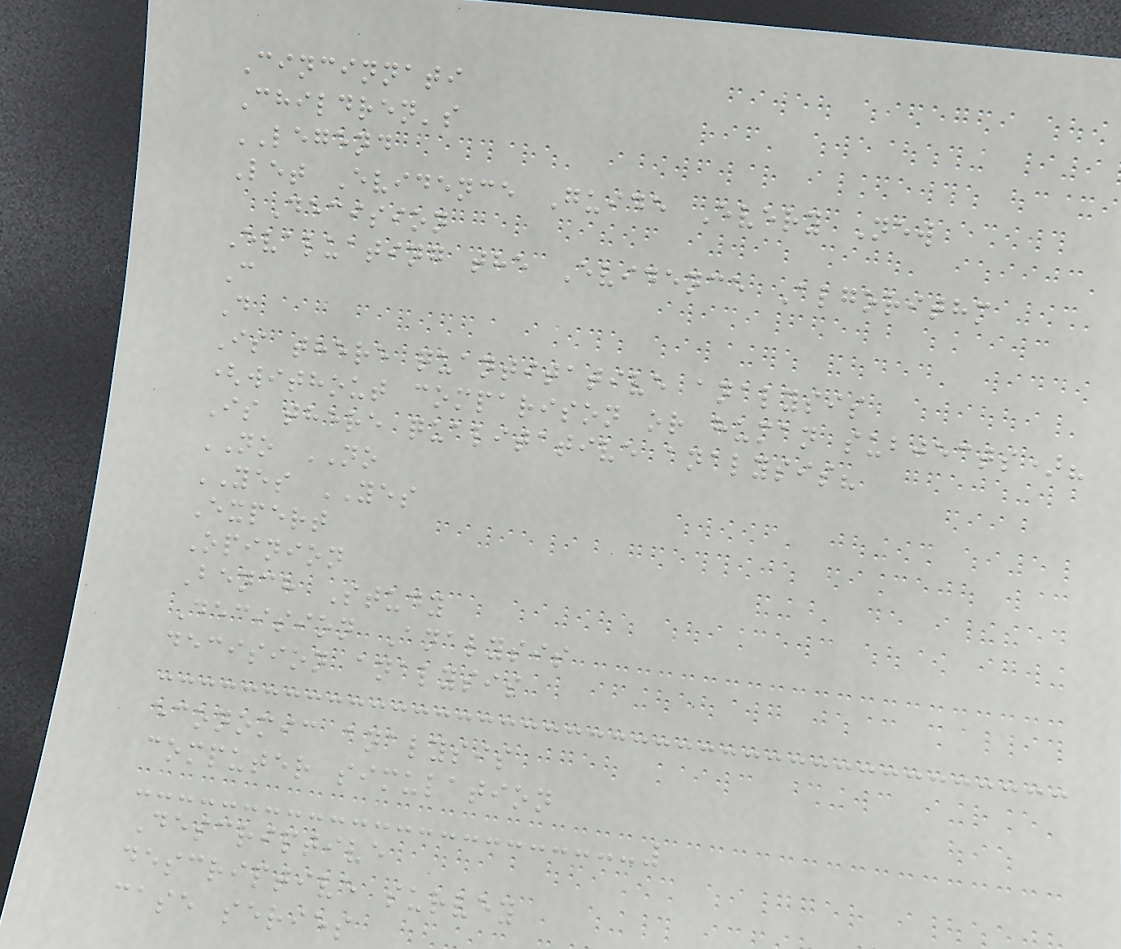Cincinnati
Children's
LEGEND
Let Evidence Guide Every New
Decision
Evaluating the Evidence Algorithm
C
D
Is there quantitative analysis
(without comparison or human subjects)?
Is there qualitative analysis?
NO NO
YES YES
Expert
Opinion
Bench Study
Decision Analysis
decision analysis
economic analysis
computer simulation
Descriptive
descriptive survey
case series
